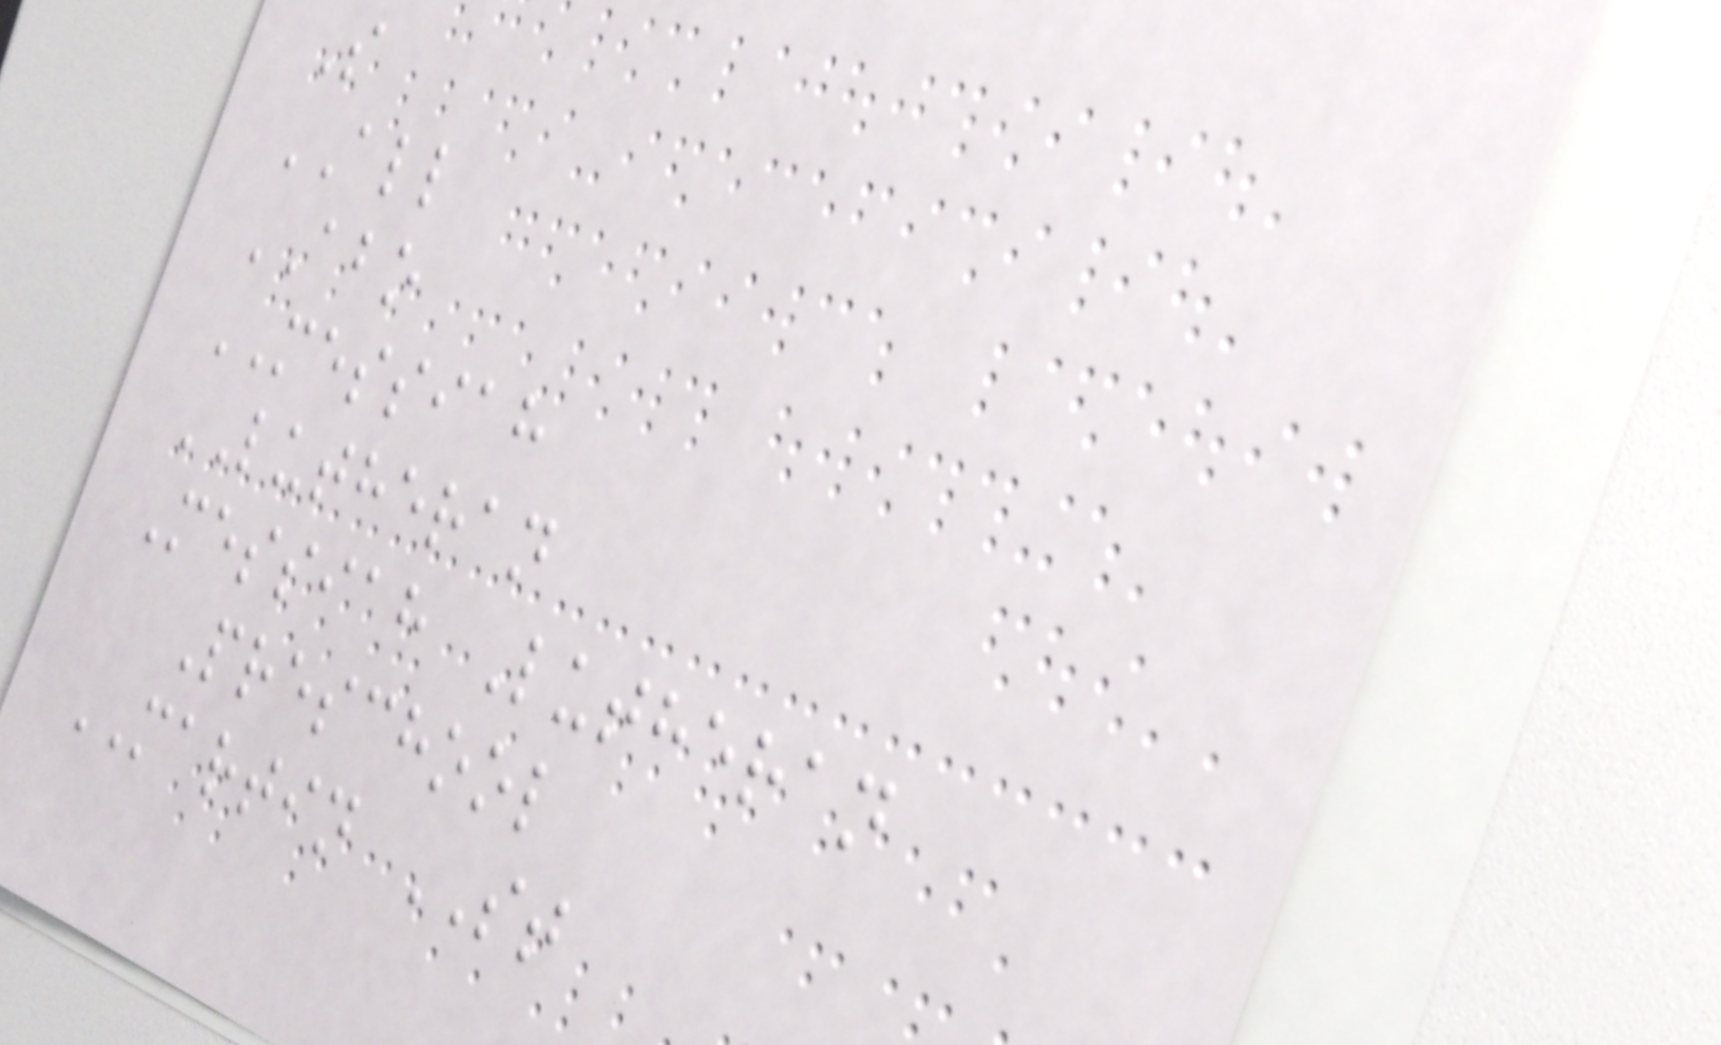S
ALL
ABO
MESSIAH
LUTHERAN
Messiah Lutheran
Preschool
MARTIN ST
